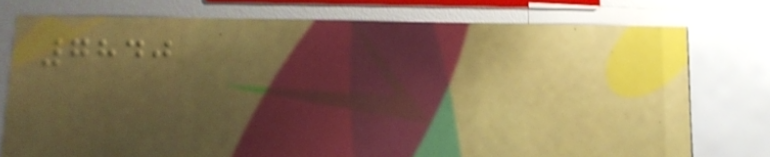7840
